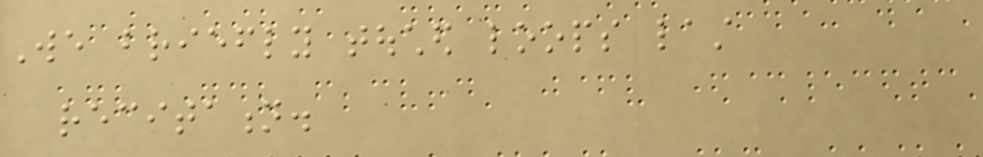We briefly touched loops last
recitation.
